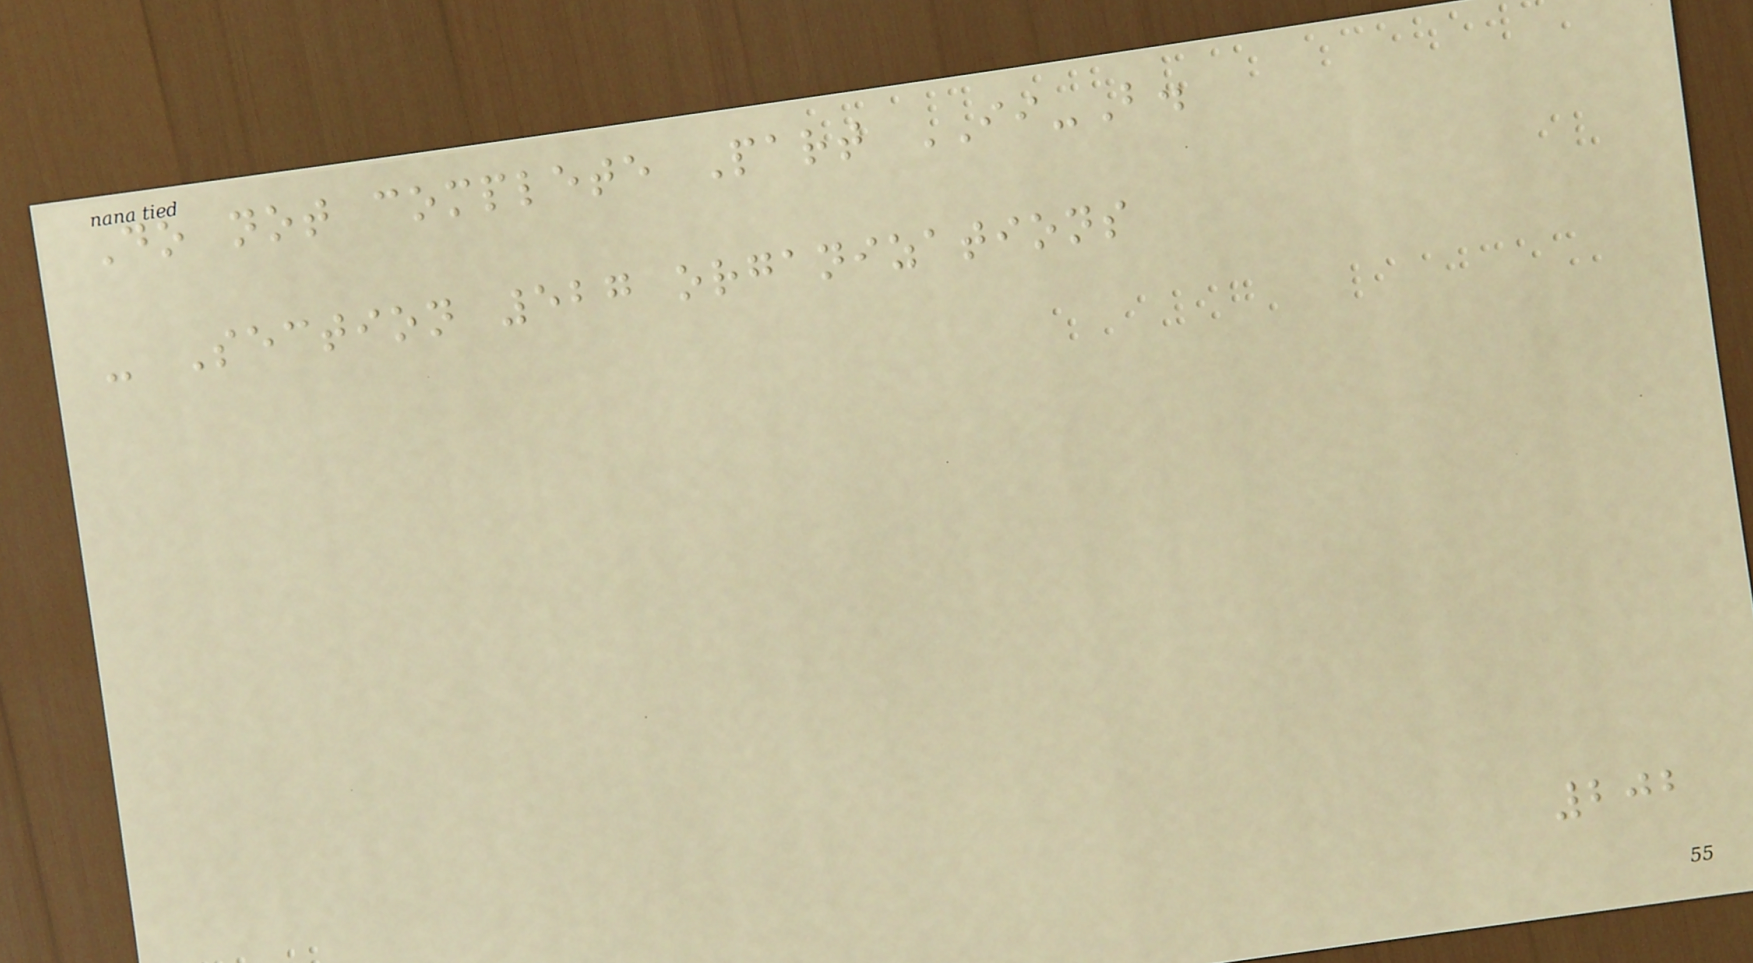Do not complete Part II-B.
- Section 527 organizations
202
